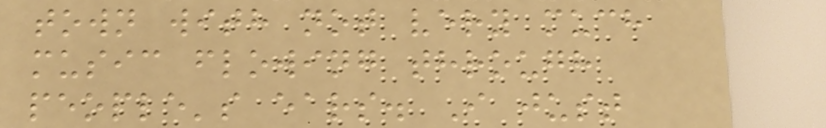town with not very much
music flowing through
people's ears. I just
